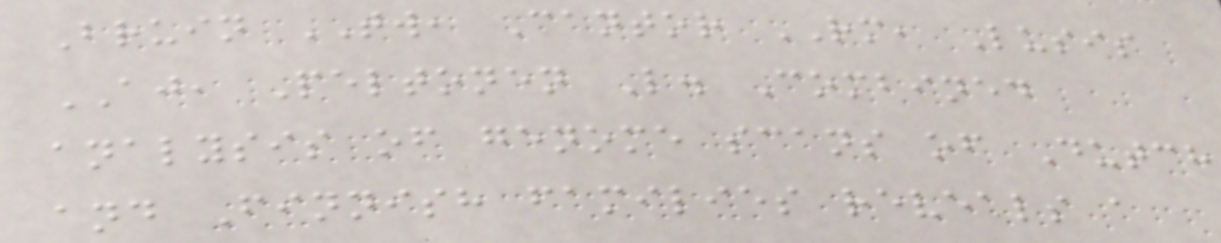Bruin TW, Cantor RM, Lusis
AJ, Peltonen L. Combined
analysis of genome scans of Dutch
and Finnish families reveals a
